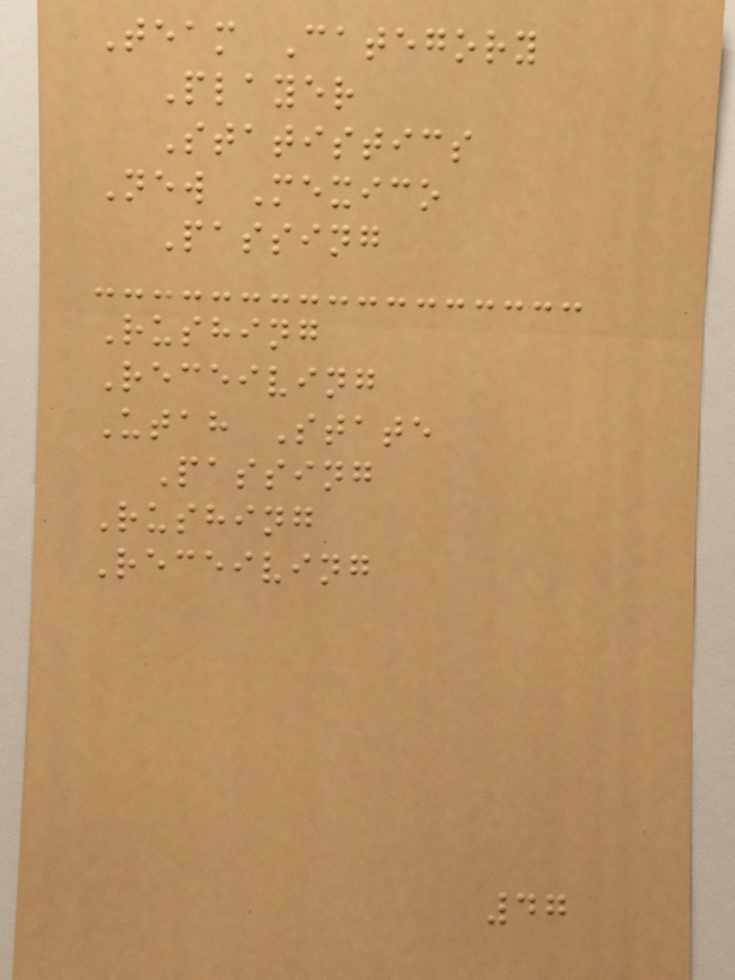Team Category
Player
Statistics
New Mexico
Passing
Rushing
Receiving
Utah State
Passing
Rushing
Receiving
47
